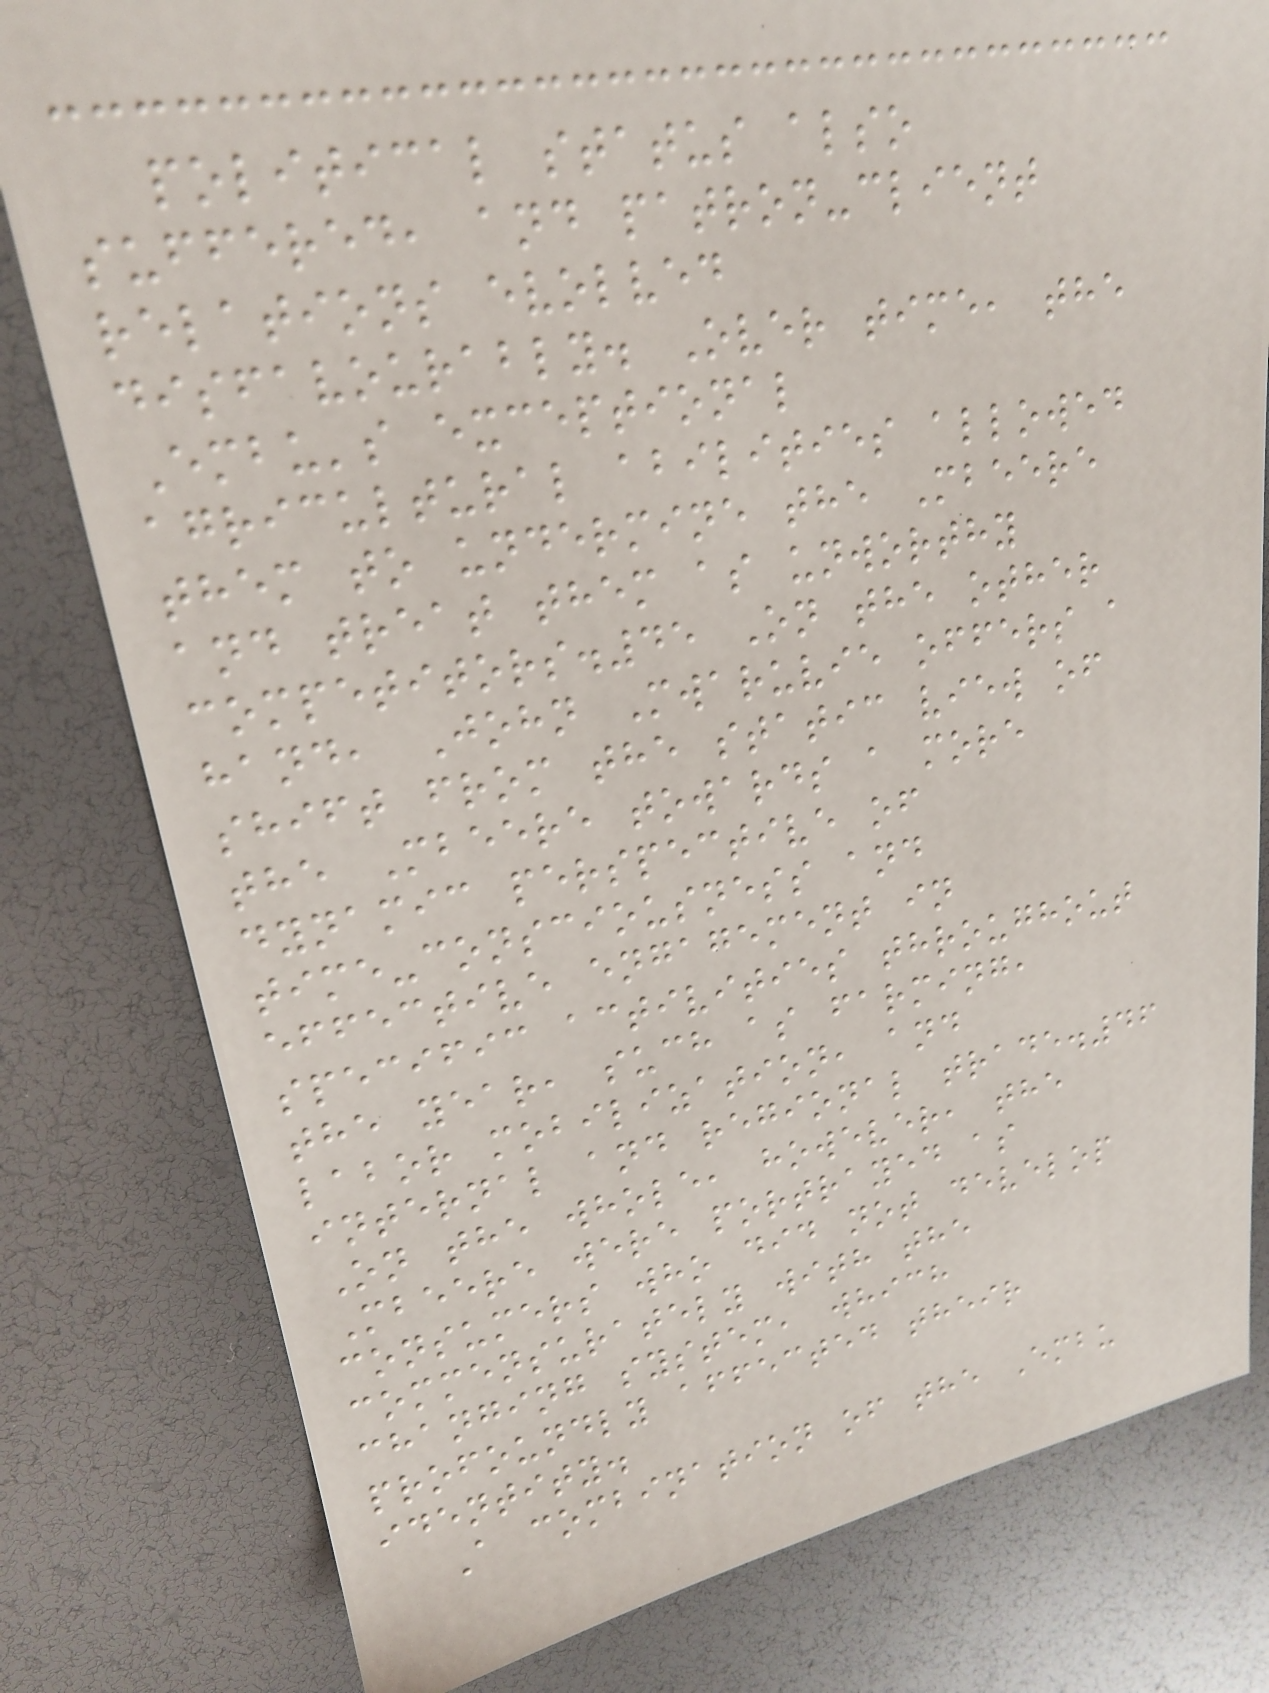political status also
suffered, and patron-client
relations evolved
disfavourably. Over time, the
Embu's exceptional
agricultural abilities allowed
them to undermine the Mbeere
and treat them as unworthy
competitors.45 On the other
hand, John Mwaruvie offers a
shift from the static view of
the Mbeere towards a more
dynamic perspective of
time-consciousness and
effective engagement in
specific activities throughout
the year, such as farming,
labor mobilization, and
internal and regional trade.46
On the whole, however, the
Mbeere were portrayed as
consumers who did not develop
commensurately with the
changing system, which
profoundly affected their
identity.
A combination of the Embu
